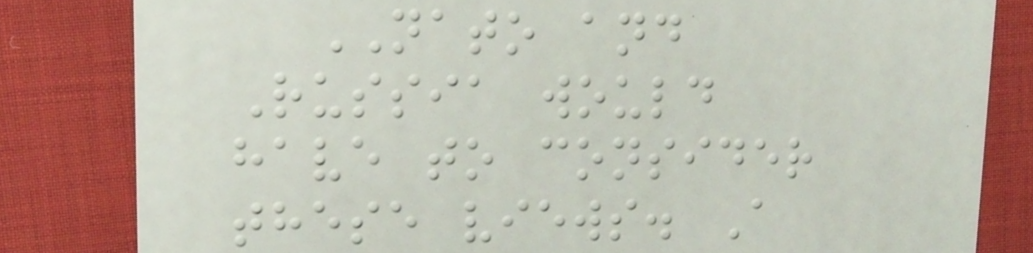NATO and
Russia would
have to consider
these views. A
